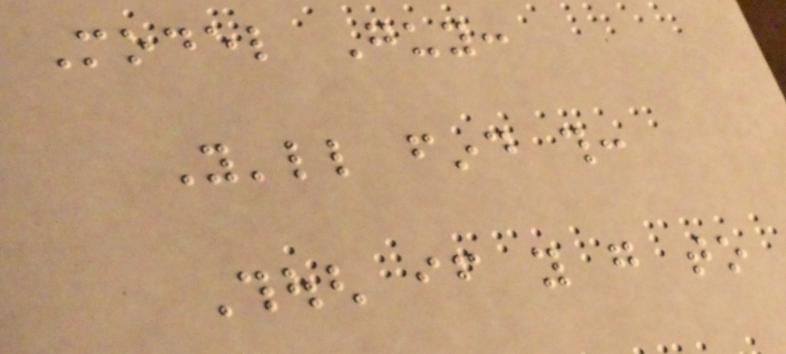Model Guy:
You'll find this:
Though if you go to
